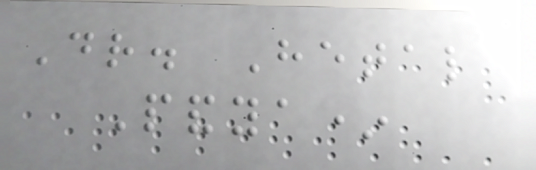Dr. Hetal
Pandya*
